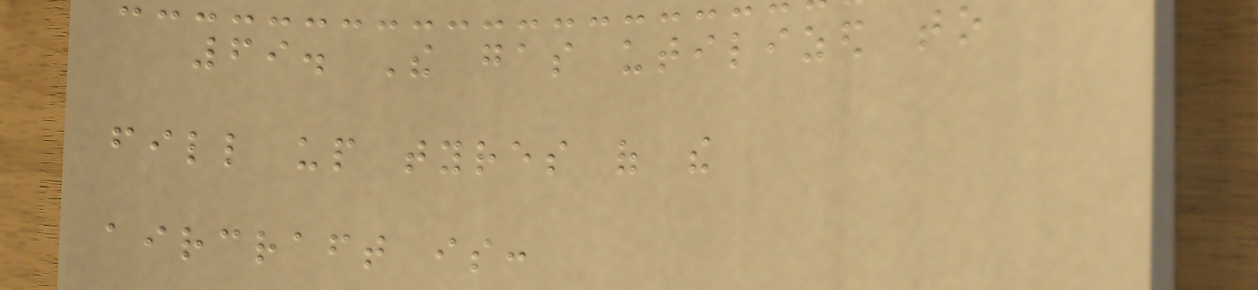69. The gas utilized to
fill up tyres of the
aircraft is:
